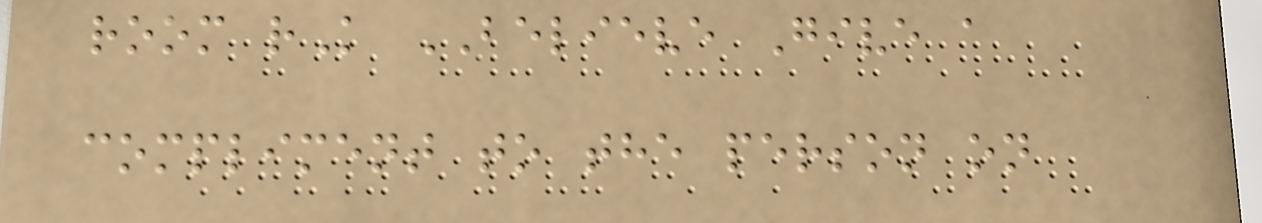room rK BELIEVE Give a
compliment to the person on
